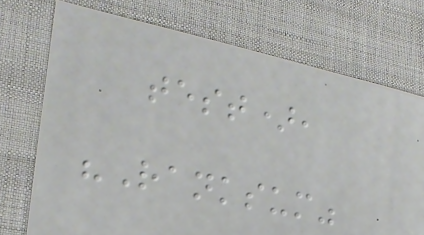test),
"Ranksum"
